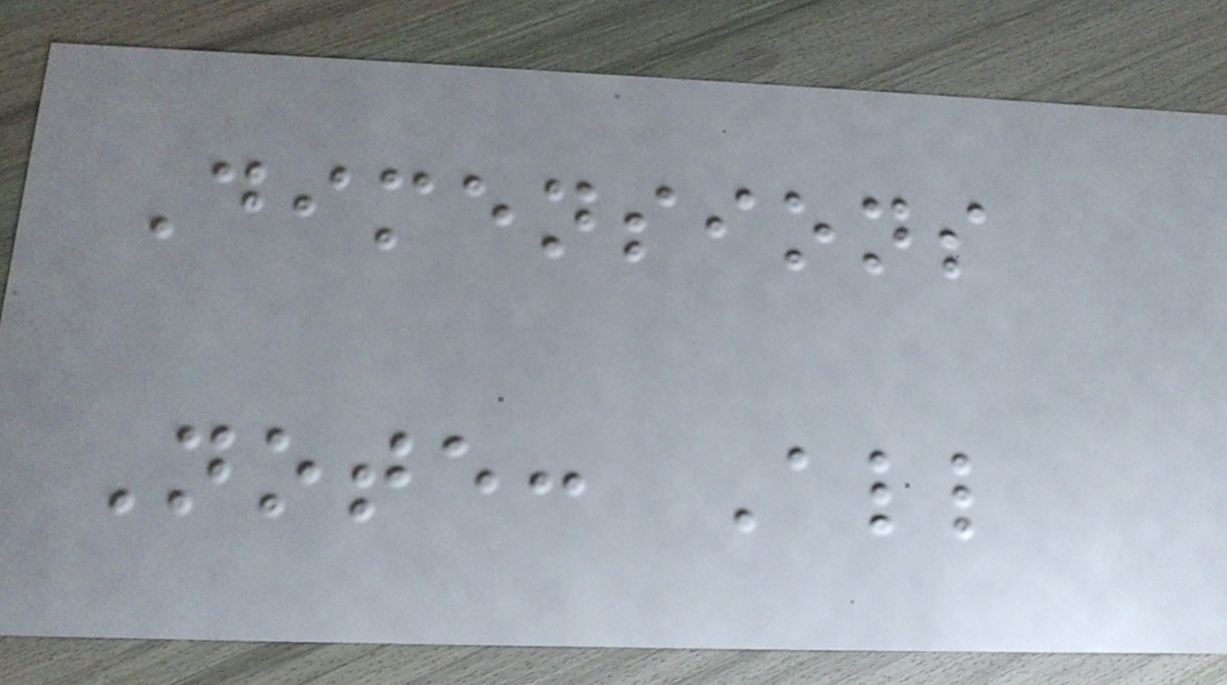Dimensions
Note: All
